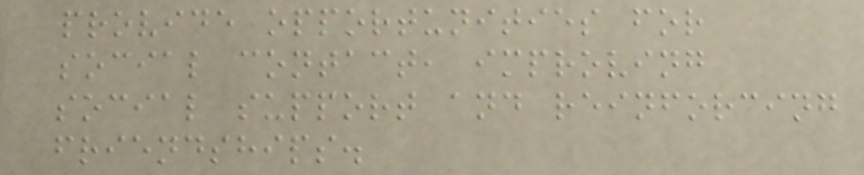provide opportunities for
social contact, improving
social support and reinforcing
friendships.
